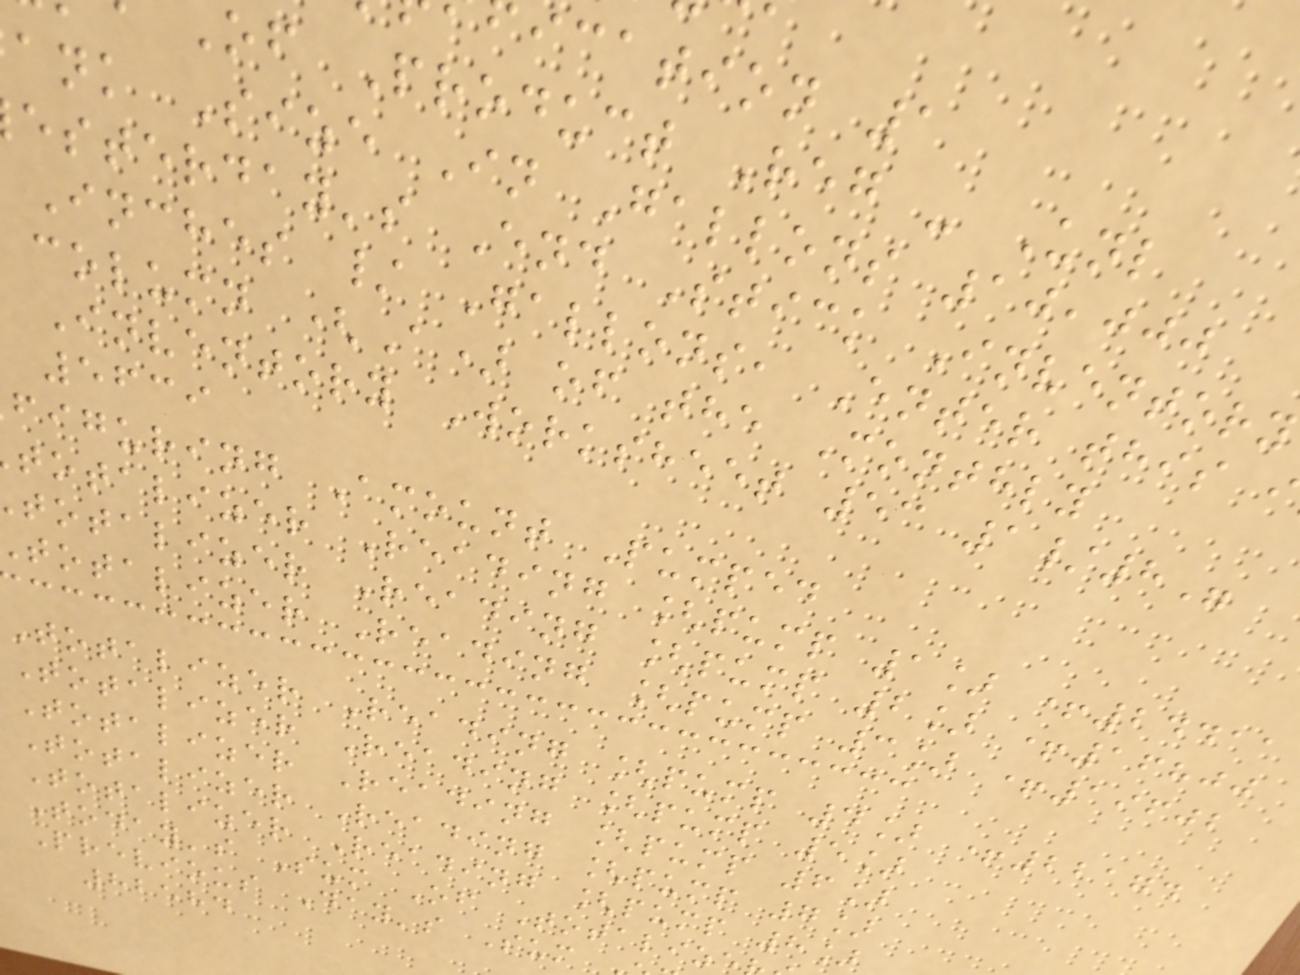ication 1
of Product Reg - Unl
ank Size In Gallons 10,000
esterday's End Stick Inventory
Inches / Gallons, Enter this
column (A) of the Monthly
Inventory Worksheet 53 1/8"
5639
figuring Amount Pumped
totalizer Reading [pump 1] +24411
totalizer Reading [pump 2] +16800
totalizer Reading [pump 3] +19602
Totalizer Reading [pump 4] +22174
Totalizer Reading [pump 5]
Totalizer Reading [pump 6]
Totalizer Reading [pump 7]
Totalizer Reading [pump 8]
Today's Sum Of Totalize
Previous Day's Sum
82584
